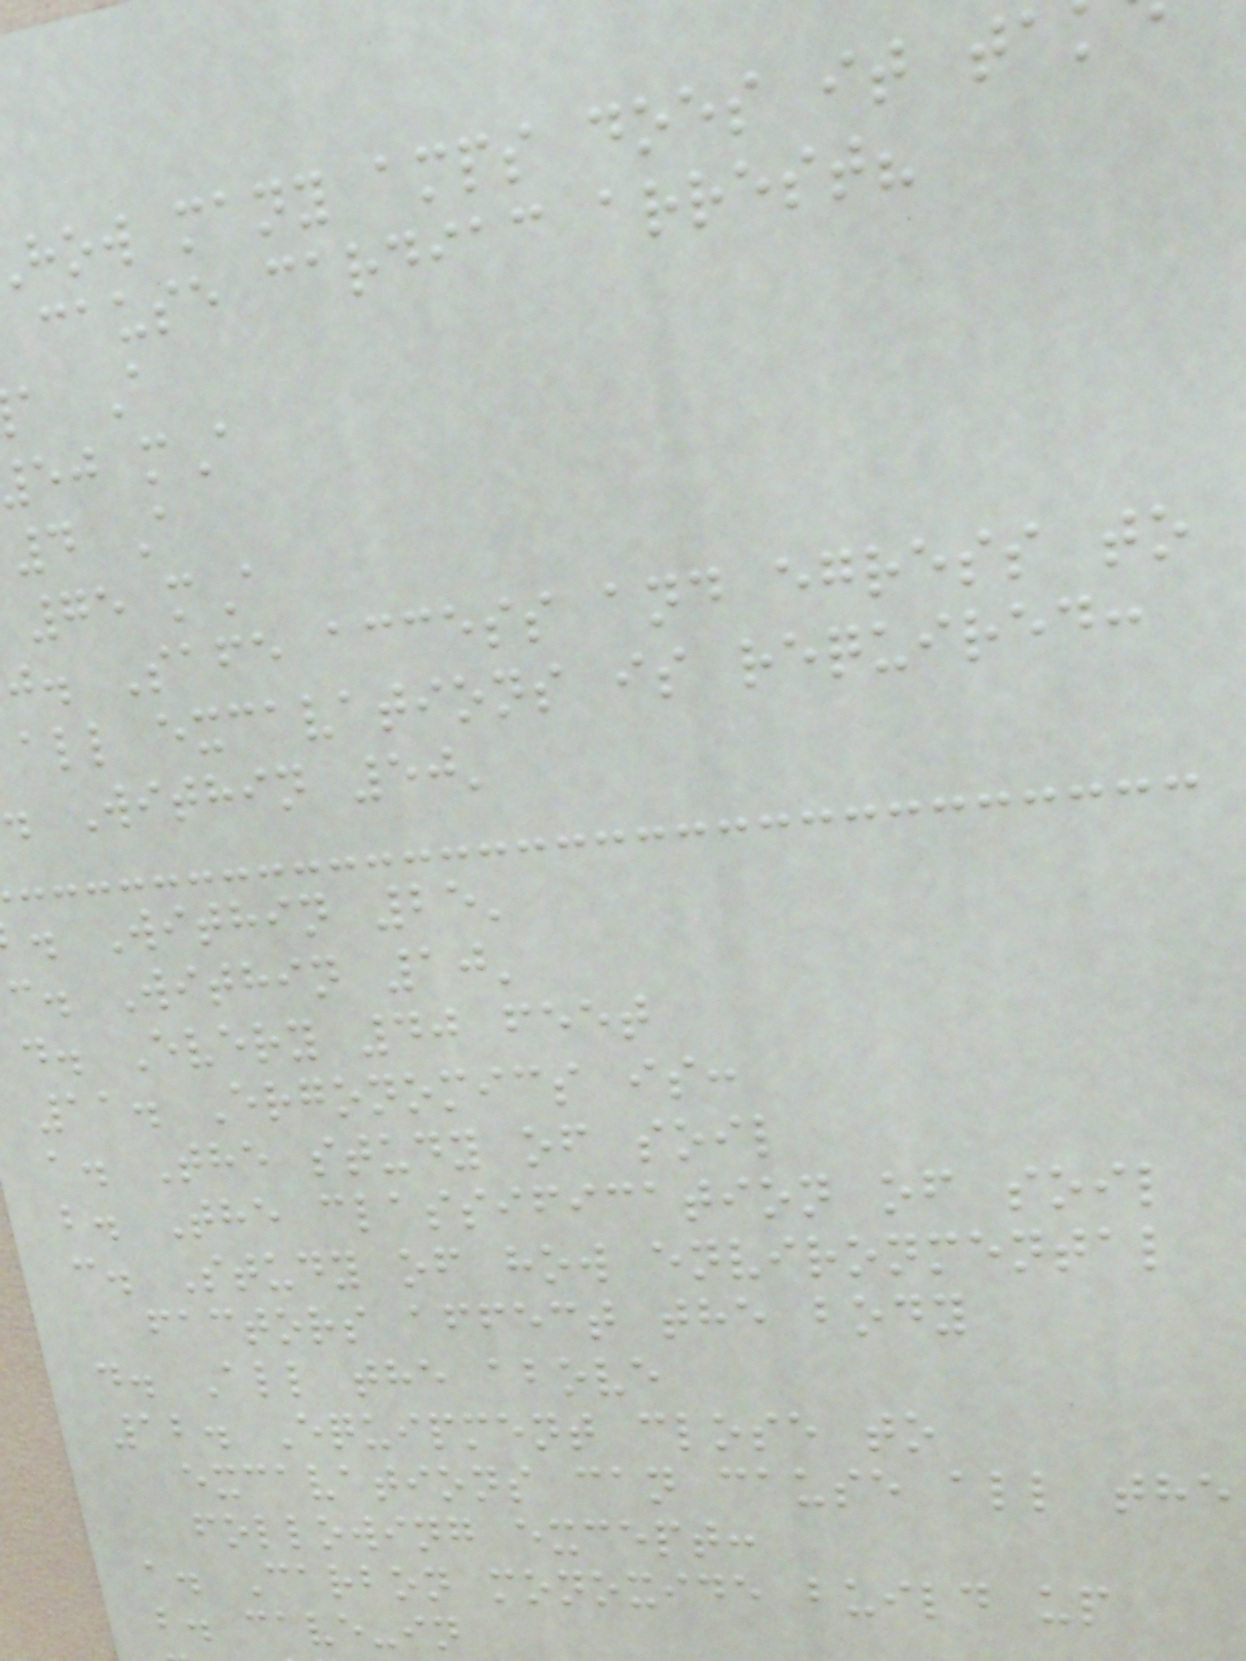how many amps does it ta
cause cardiac arrest?
a A
ej mA
4 A
75 mA
j. Safe access and egress to
all excavations is required:
Within 50'
. Within 25'
c. Within 10'
d. Every 40 feet
11. Ergonomics is:
a. The study of soil
b. The classification of soil
c. Study of how environmental
factors affect the body
d. All the above
12. Equipment close to
excavations can cause all the
following except:
a. Carbon monoxide build up
b. cave-in
